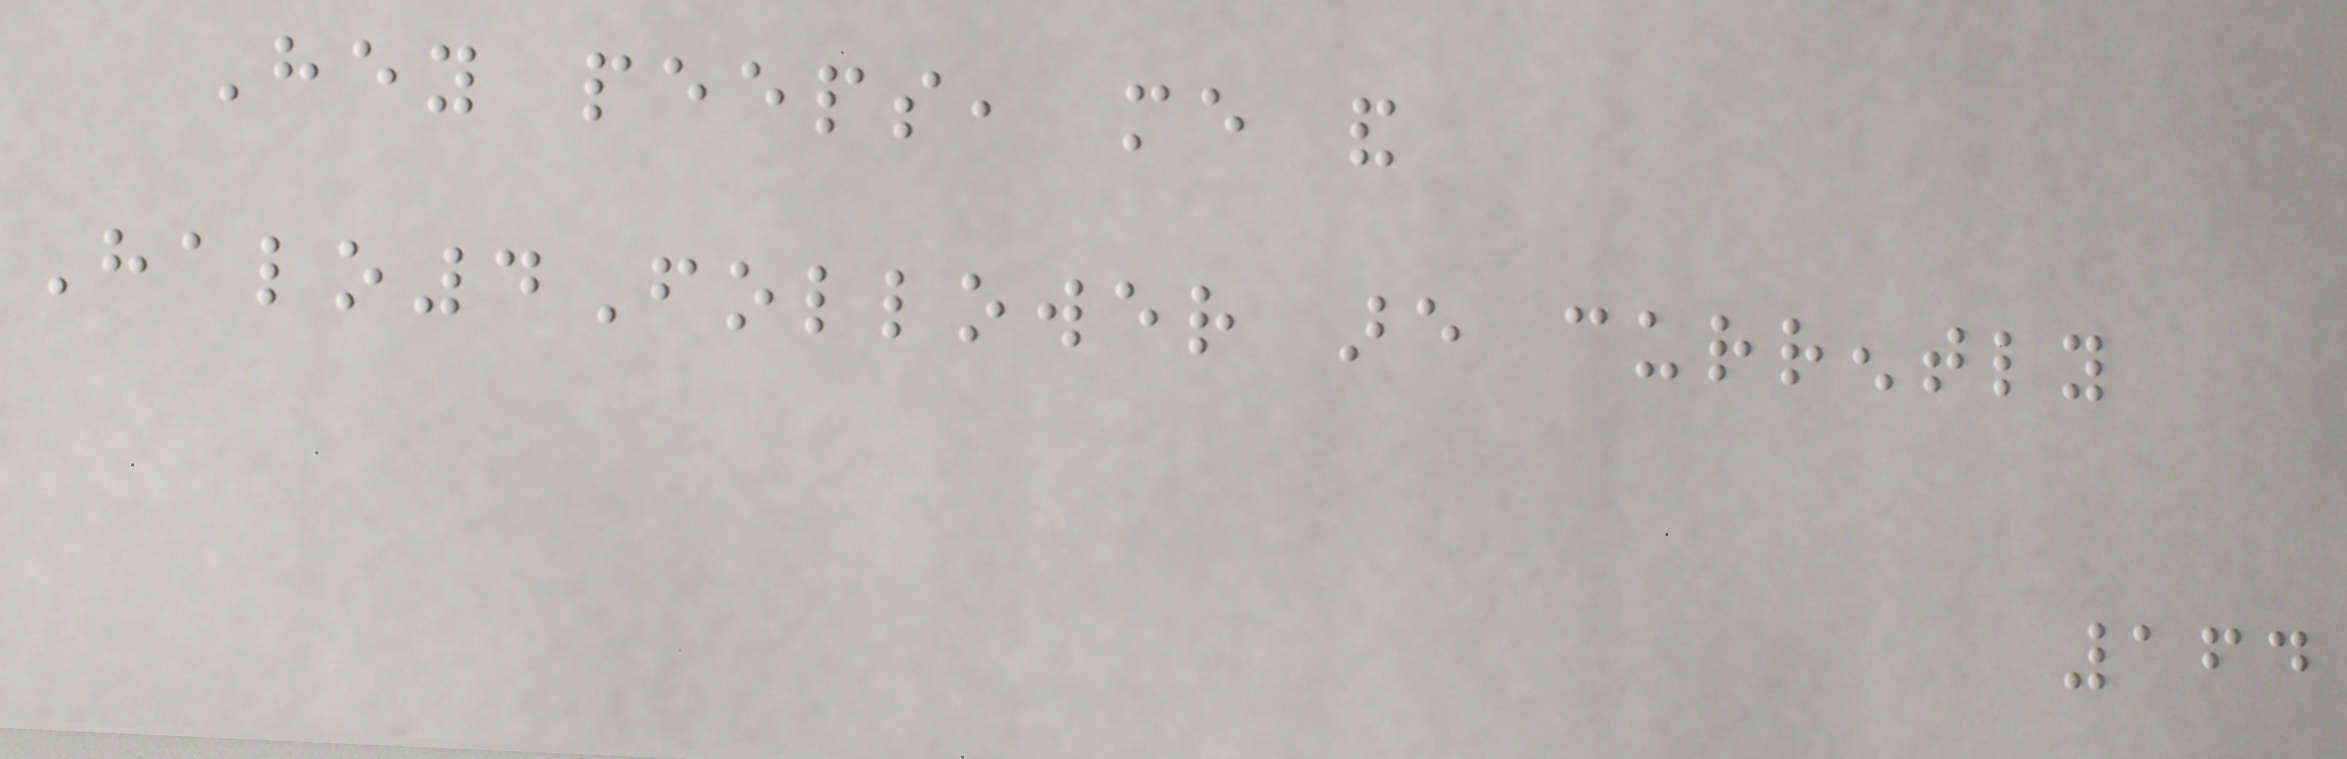Hey peeps, me and
Halo4Follower are currently
164
